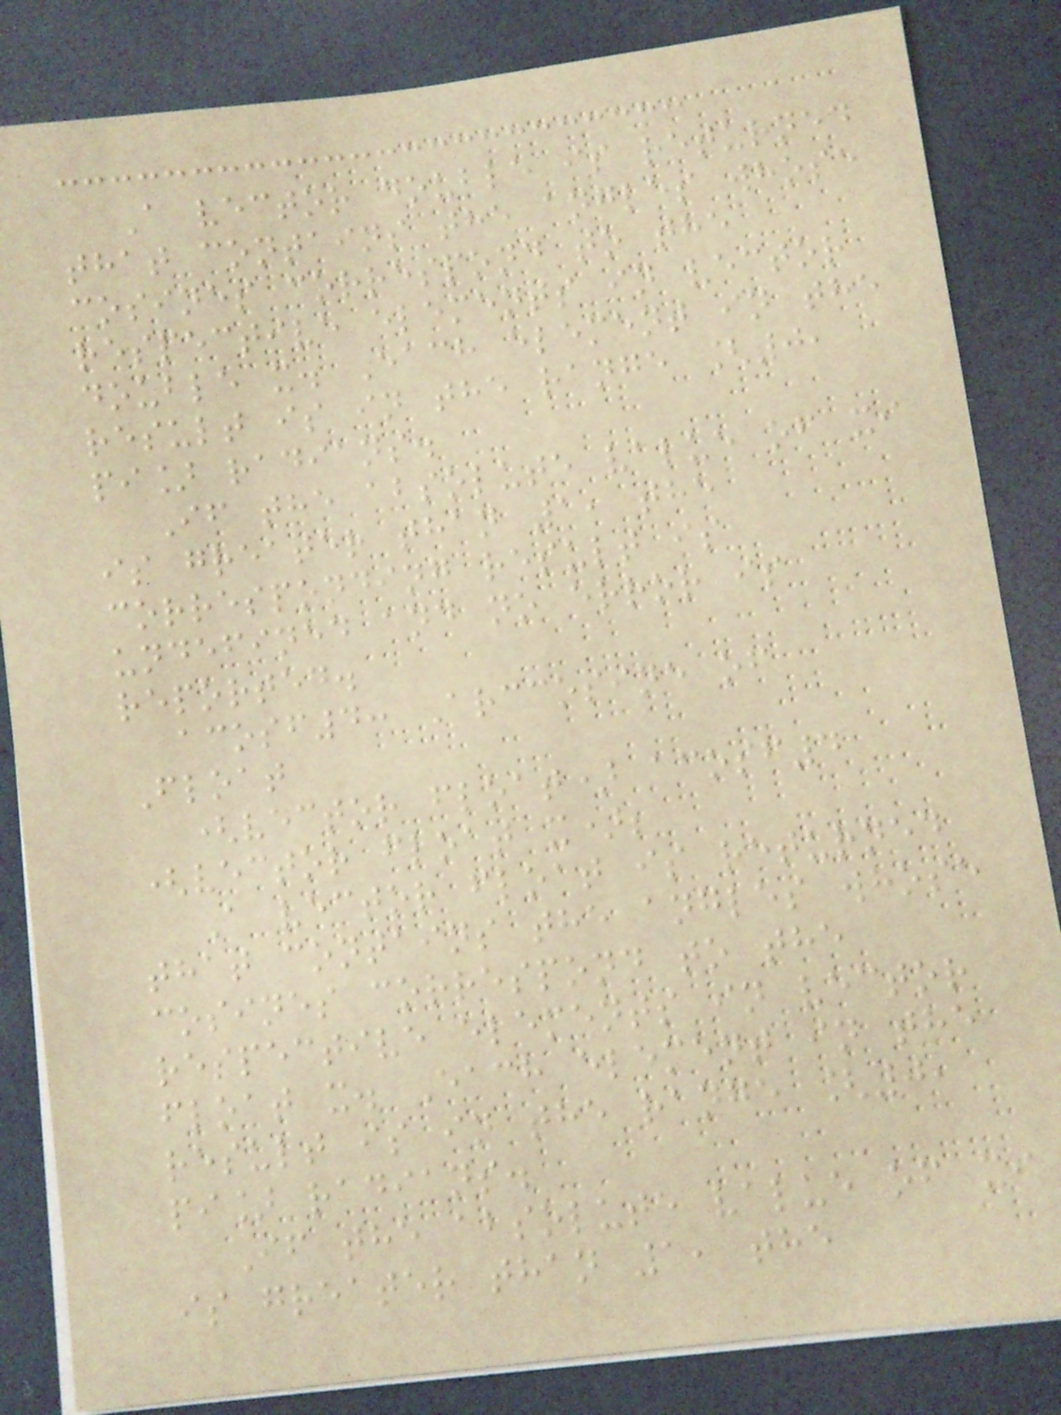A vector double is returned
that contains the angles whose
cosines correspond to the
respective elements in vector
double x. Each element in the
result is in the range [0,
pi] radians.
If the absolute value of xi
is greater than 1, the
corresponding result is
undefined and no error is
reported.
acosf4: Arccosine of
Float
(vector float) acosf4
(vector float x);
A vector float is returned
that contains the angles whose
cosines correspond to the
respective elements in vector
float x. Each element in the
result is in the range [0,
pi] radians.
If the absolute value of xi
is greater than 1, the
